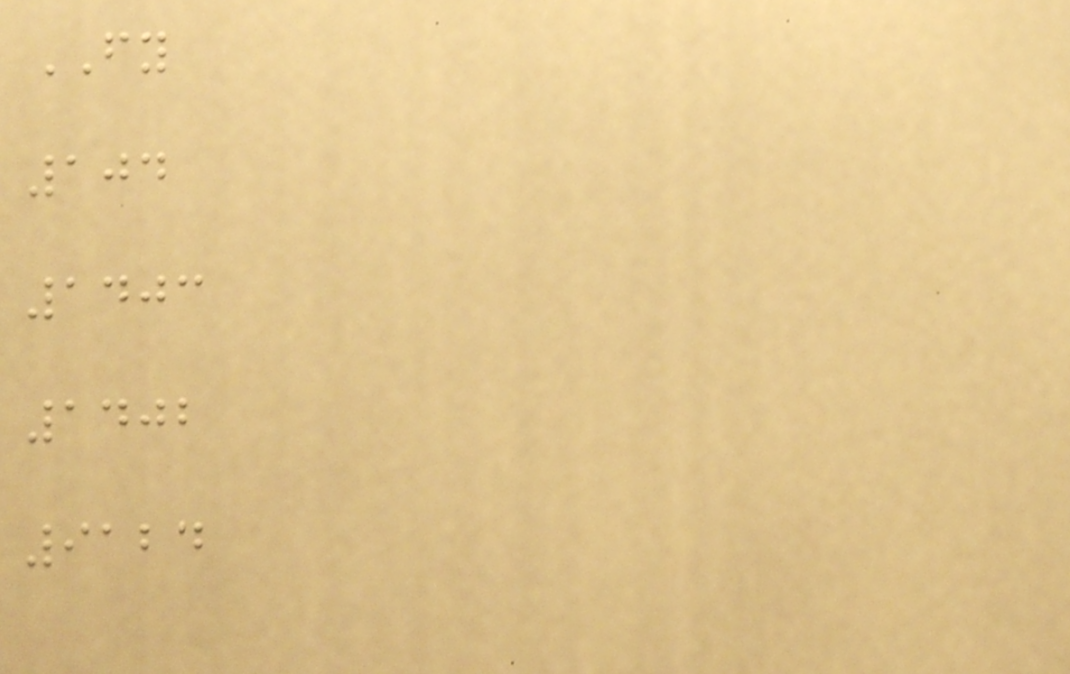FY
104
1403
1402
9124
